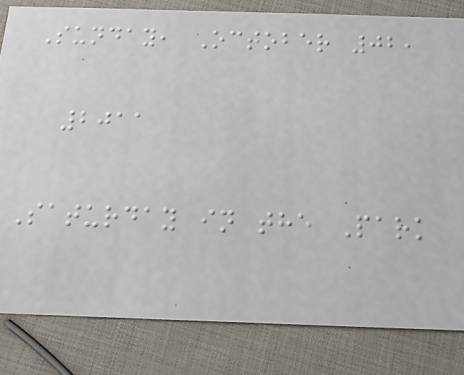Sunday, October 02,
2011
Saturday in the Park
